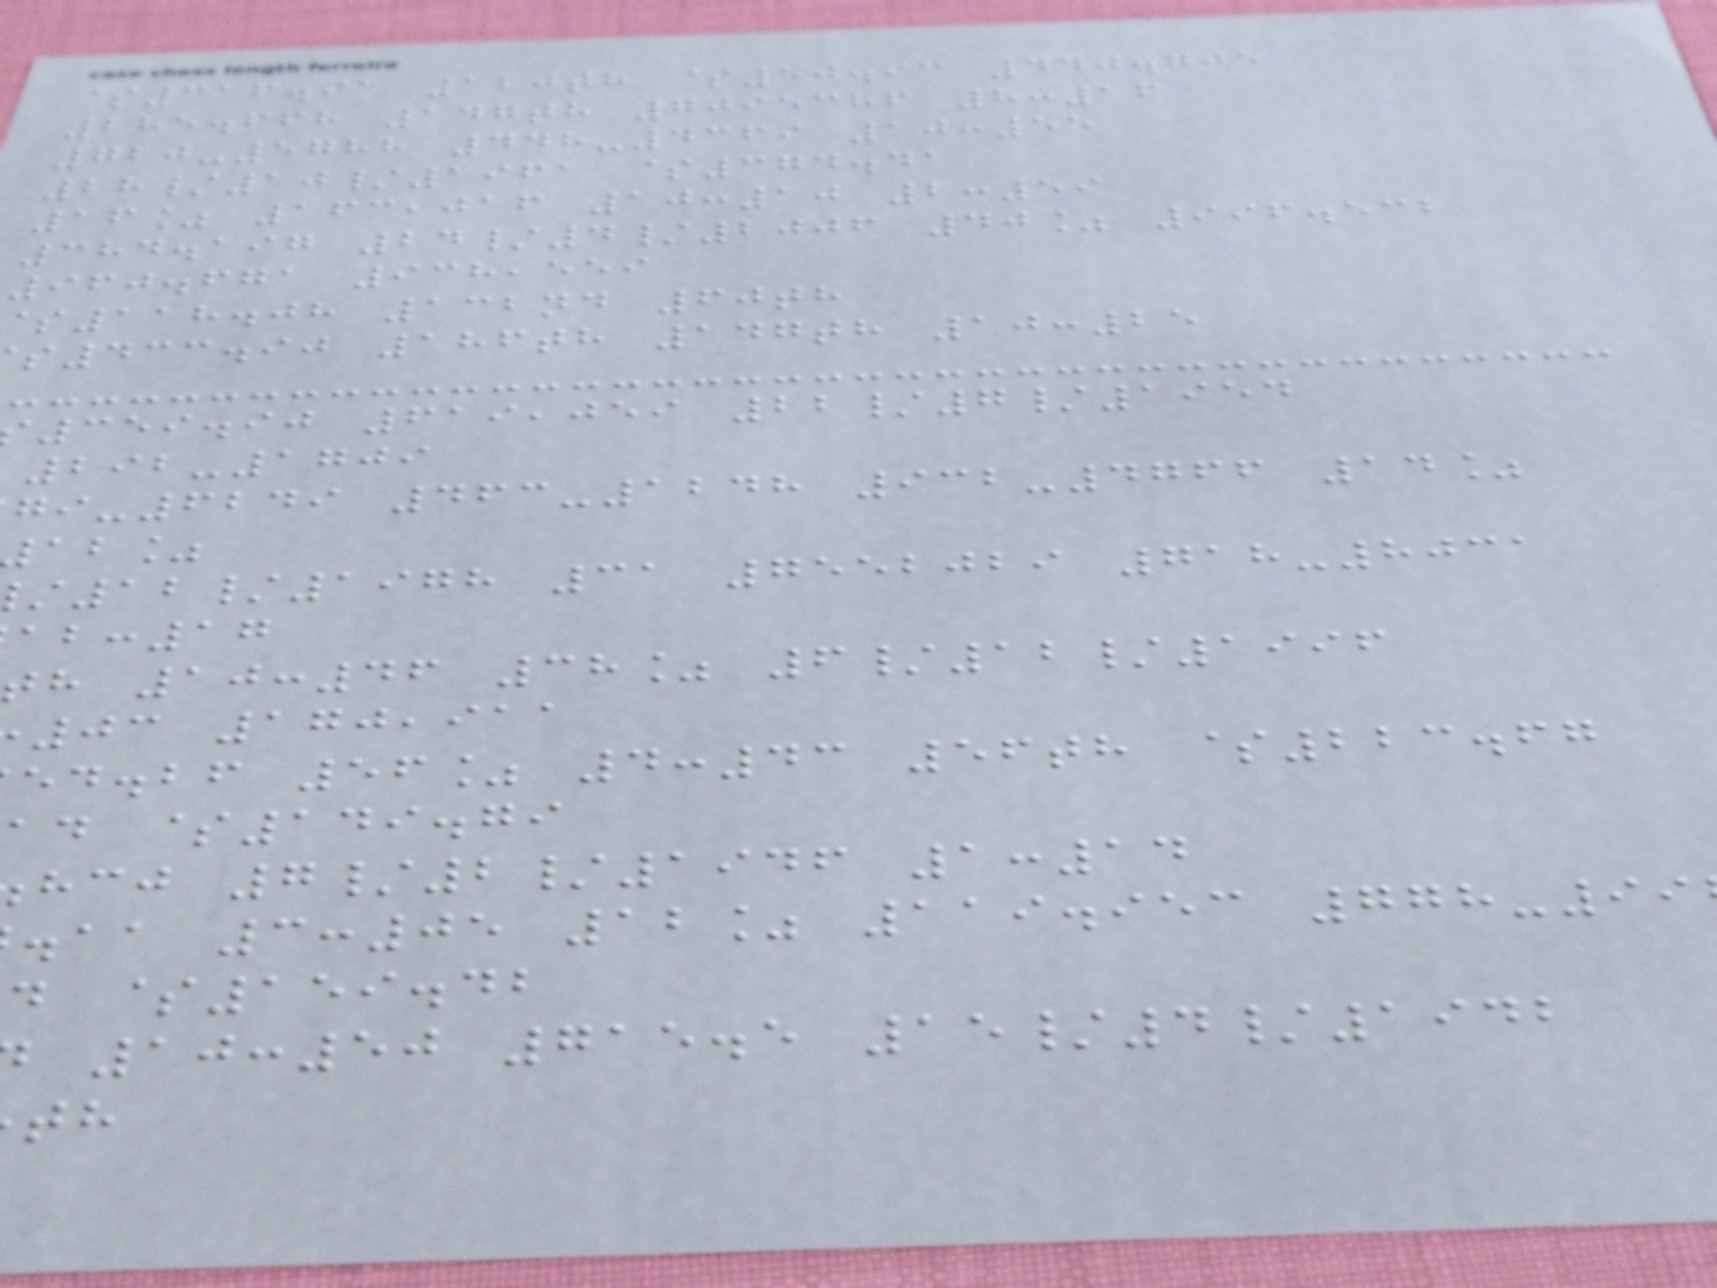$316.91 120th $50.93 440.705
285.668 147th 7095386 8:16
720-5788 448-4369 10:55
28/10/1961 $374.41
16% 163,016 10:10 2:59
384.197 24/4/2006 40% 996.532
960.671 938,559
118.08 132nd 60th
433.90 186th 147th 10:25
359.90 619,059 22/7/1954
292-1709
-6249 463-1248 932-4766 14%
ab%
12/1978 31 7552029 718-8031
:17
th 10:46 38% 6/12/1996
03 170,911
ed.bf 56% 4:43 56th $223.67
ad $149.79
hcj 7/2/1946 1:14
.aa 3:05 12% 119.953 778-99
d $159.42
10:50 715.5 15/4/1942
